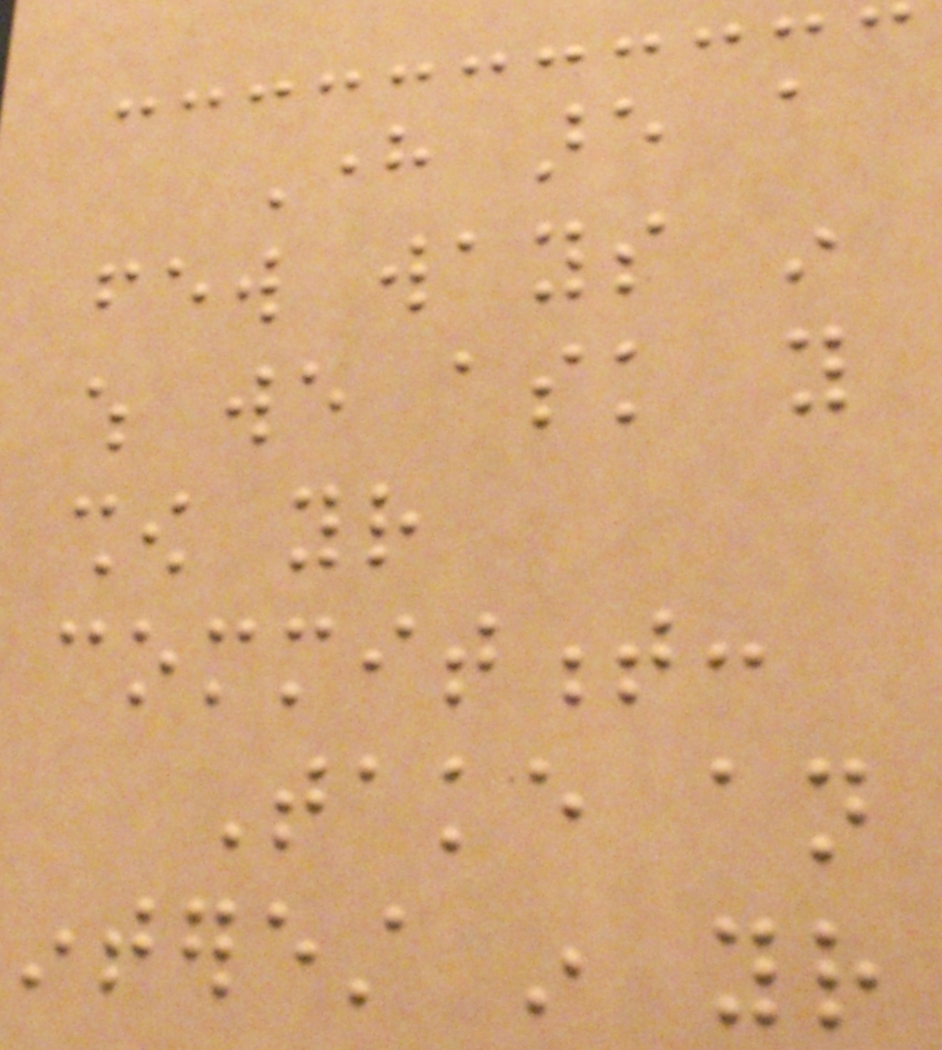Here are a
few ways in
which we ask you
show your
commitment:
Take an
interest in your
